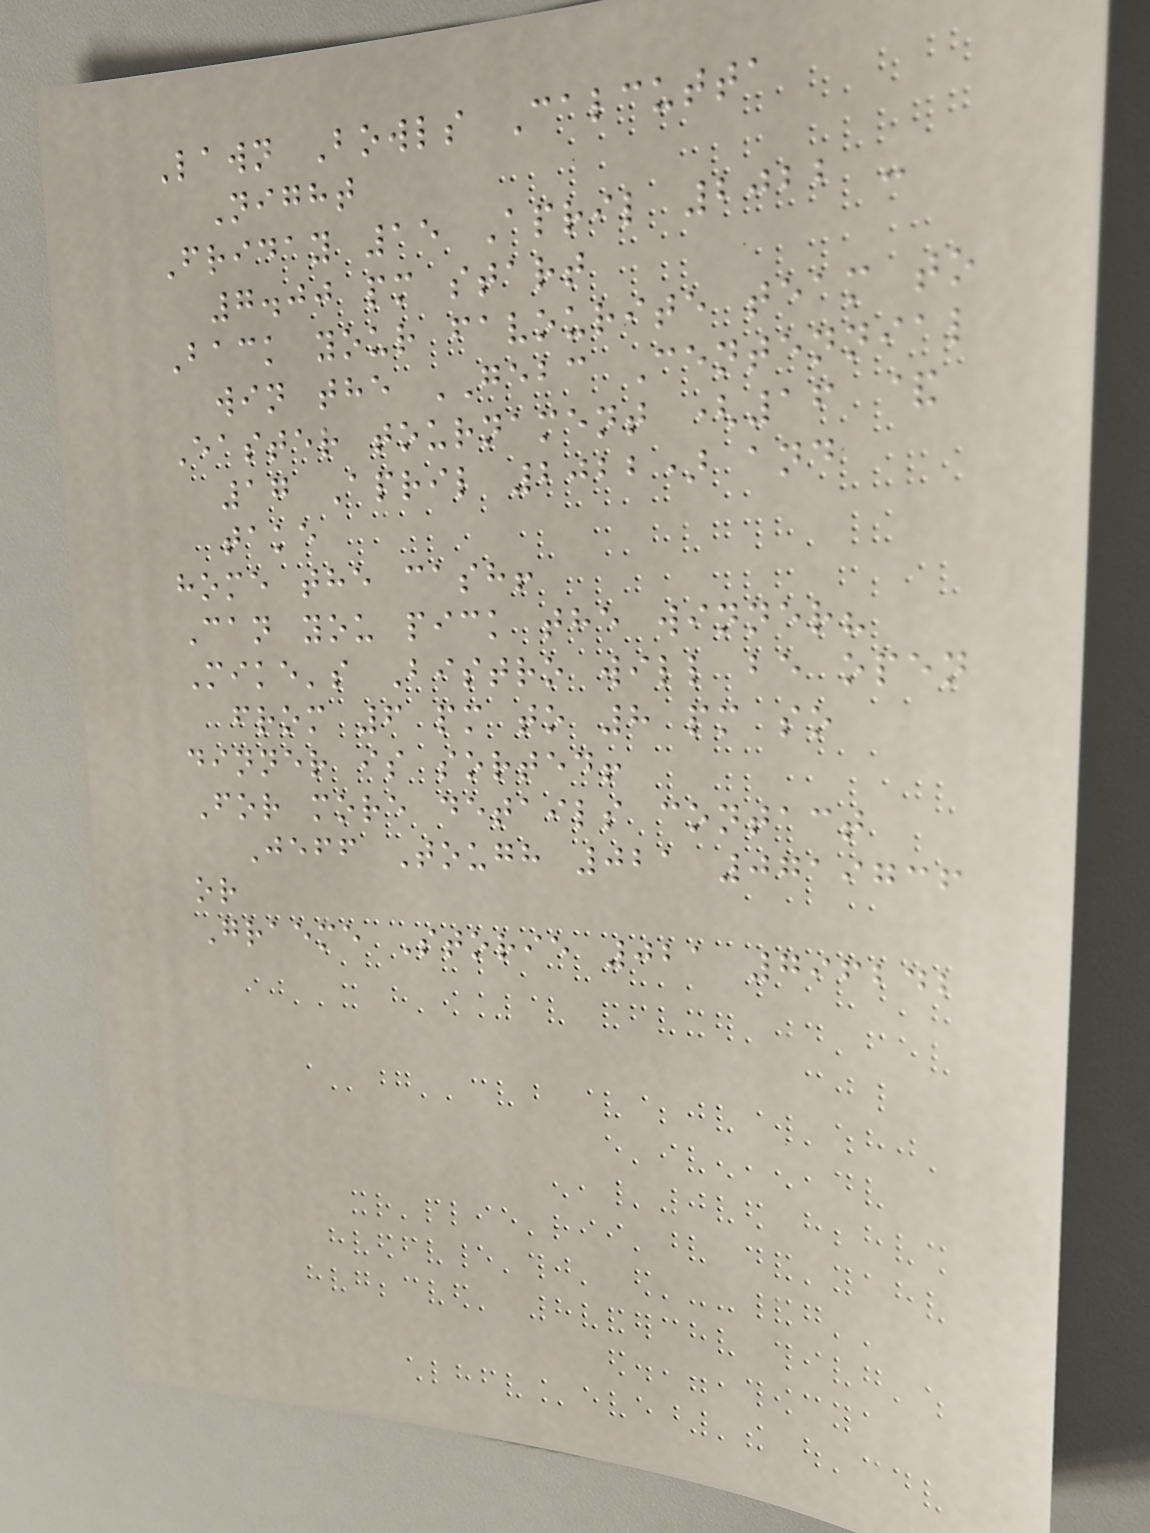Lawn Bowls Calcutta
Night
Friday 15 April 2022 -
7.00 pm start
Back your favourite team to
win the GEBC Centennial
Easter tournament (16 &
17 April 2022) and
take
home the cash!
Can you pick the winner?
Mike's Bistro will be open
from 6 pm to 8 pm so
dinner is sorted!
For more details contact
Jeff Tough 021 0719736
or
Graeme Storie 021 796242
